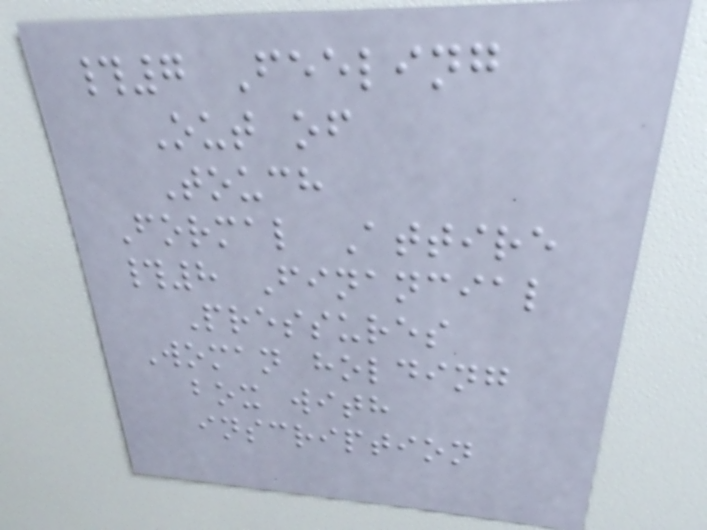#7 Feeling
Out of
Touch
Formal Attire
#8 Financial
Pressures
Woman holding
box with
inscription
